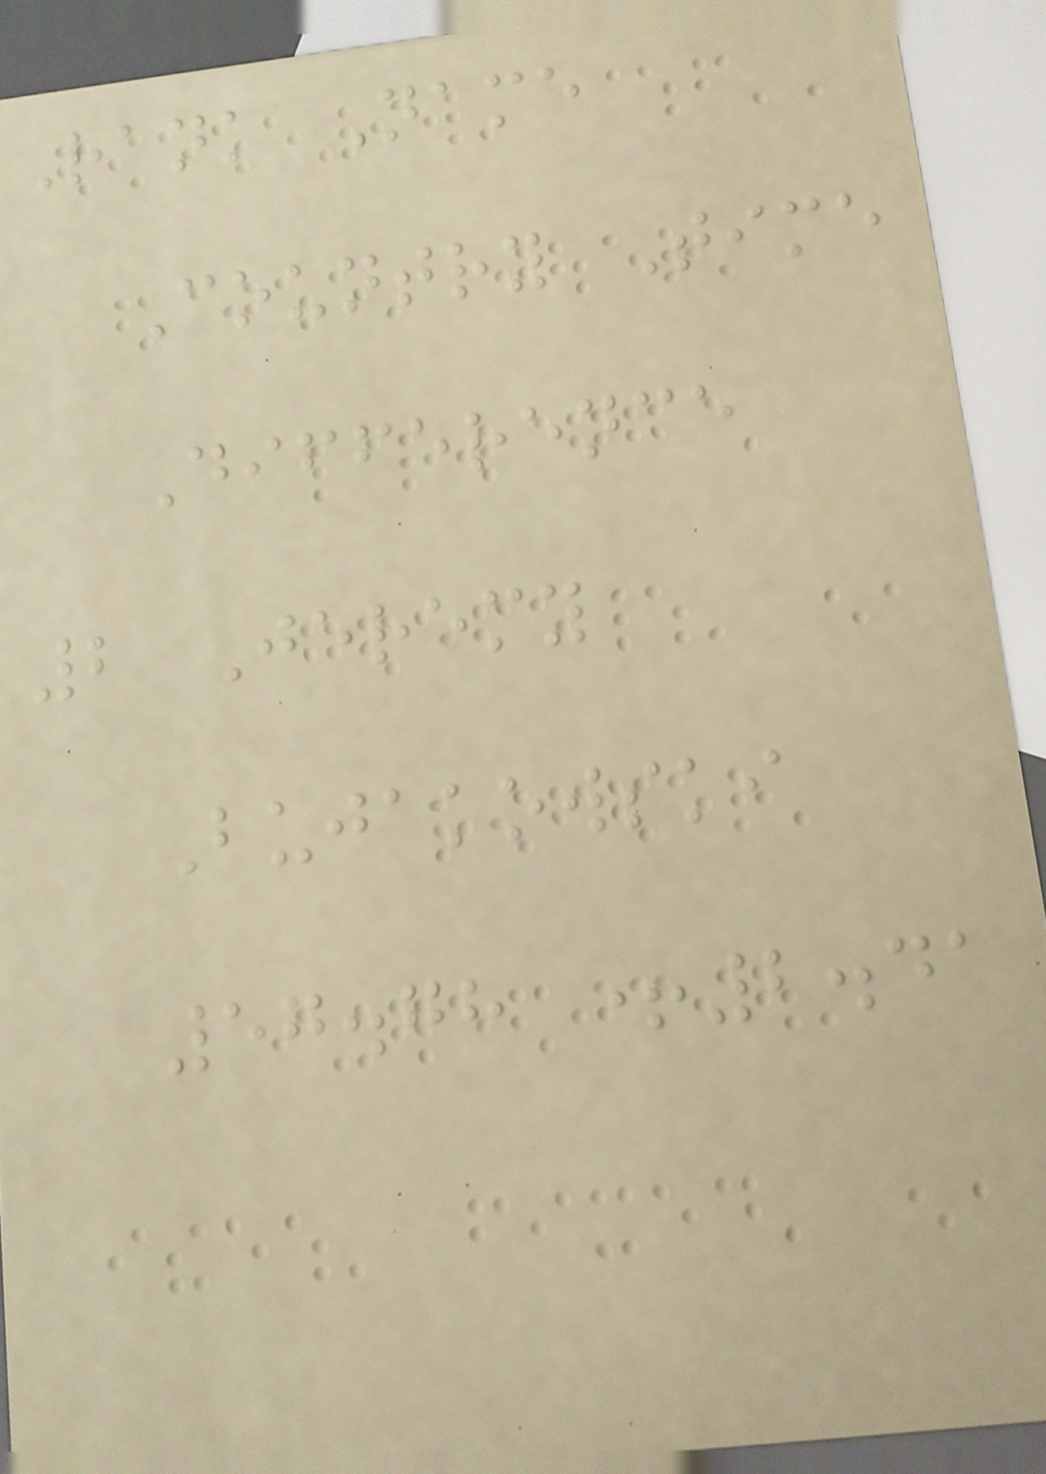Rank Name
Country Time
Difference
2 Jeremy
Bujakowski
57.78 +2.41
